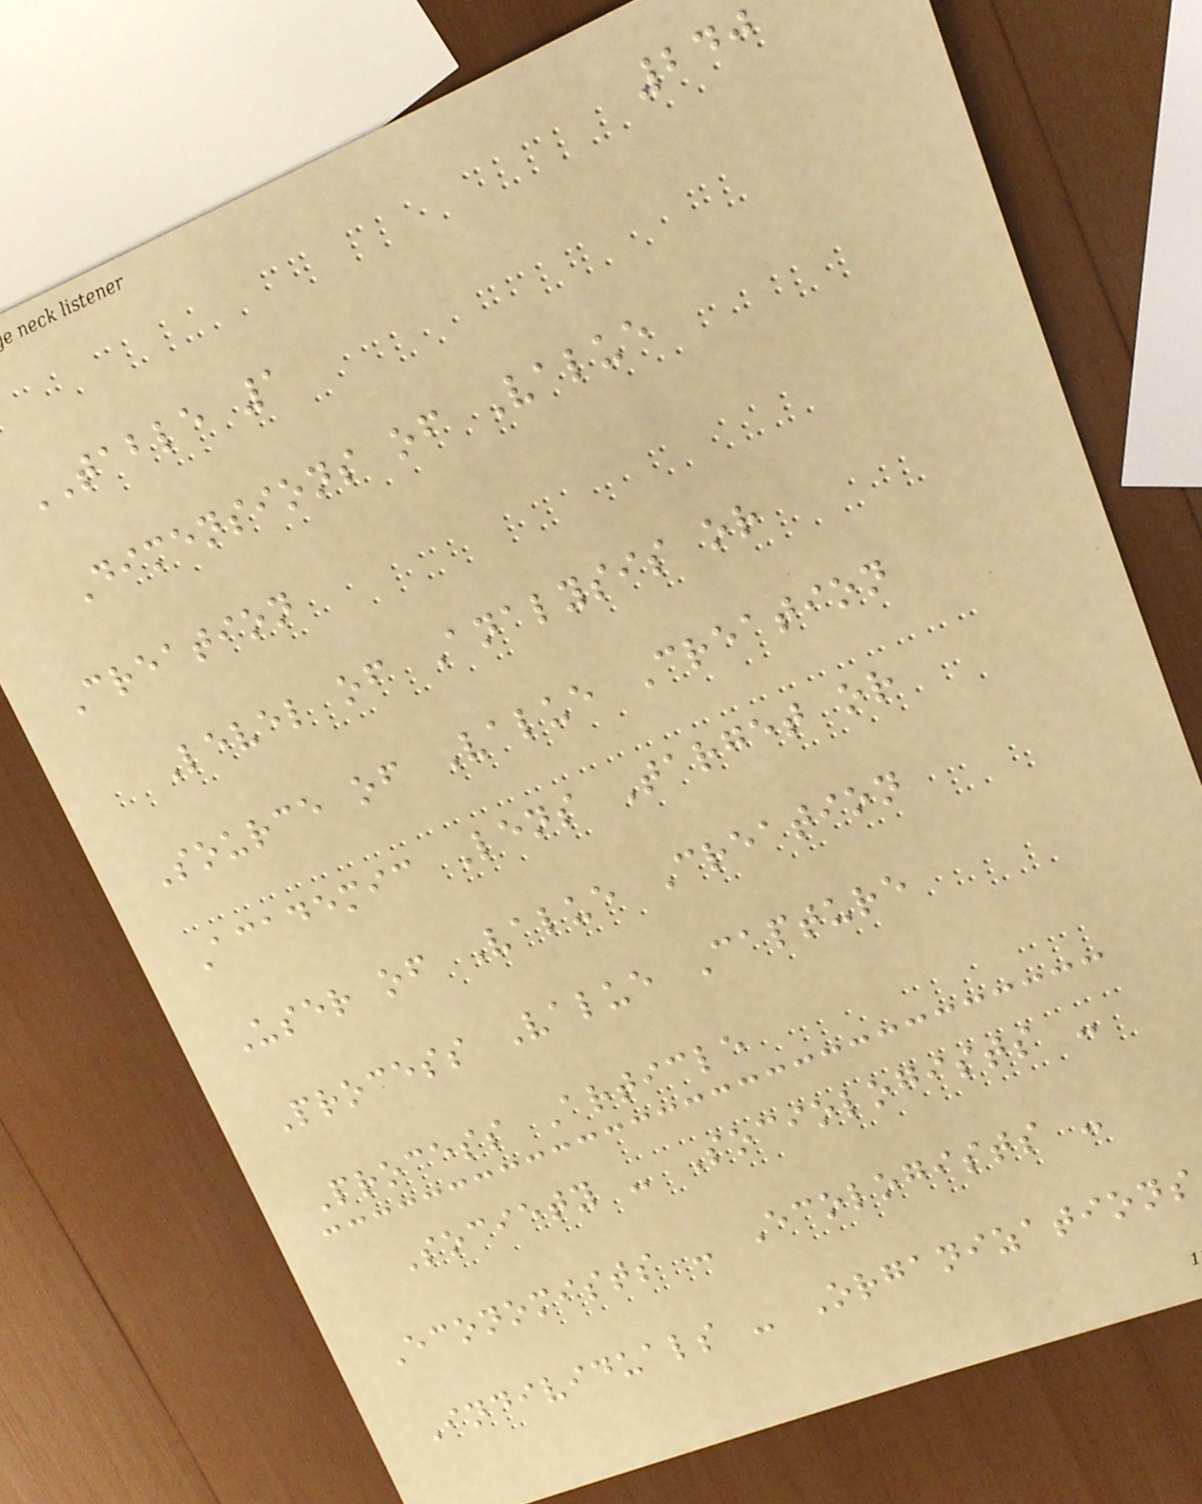240
TABLE 1
Dimensions of Value
Creation
Level of Analysis or
Source of Value Creation
Academic Lens Target or
User of Value Creation
Process Value Capture
Process Article
Society - Sociologists -
Economists - Ecologists -
Individuals - Organizations
